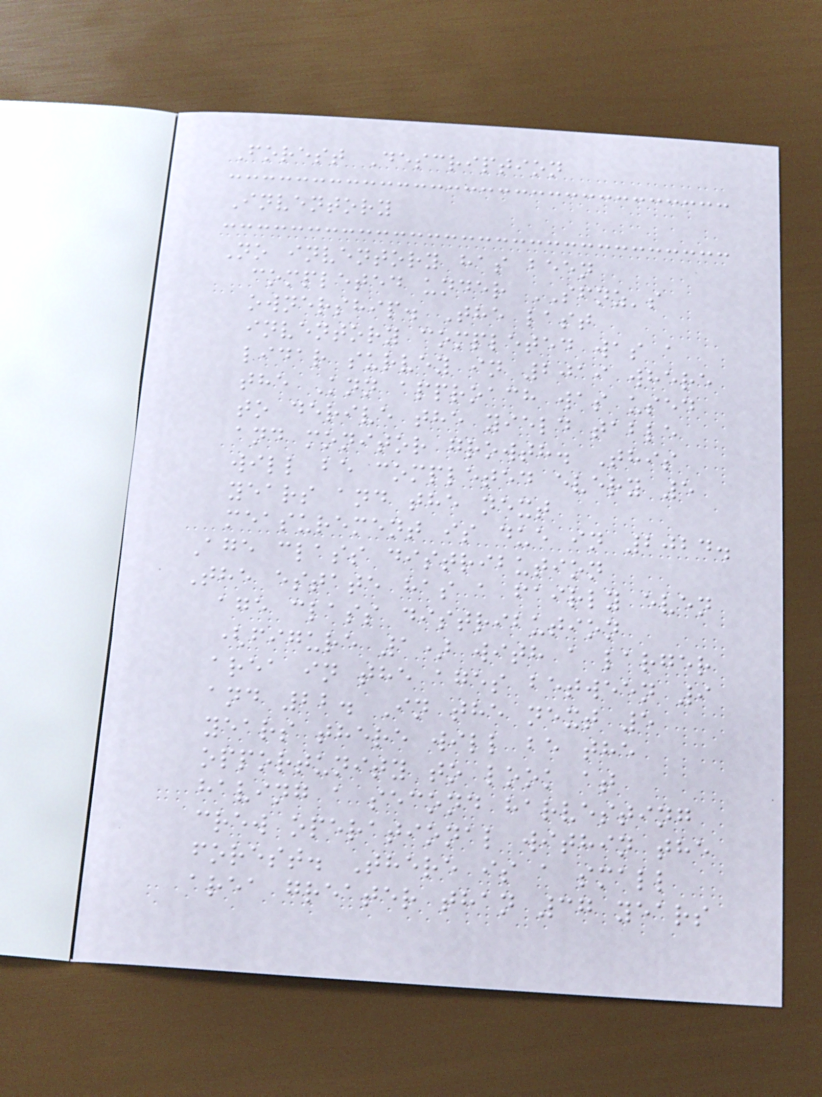Forest Description
Inventory
No inventory has been
completed under SFNZ's
ownership. The last
inventory completed was a
lidar survey in 2019 where
the Knn approach was used
to derive the yield table
and monitor growth. This
will be completed every 5
years and the next
measurement is due in 2024.
Age class distribution
The estate has a fairly even
age class distribution
(figure 1) with a larger
area in the ages between 9
and 22. In the next 5
years there will be the
opportunity to look at
having a second harvesting
crew operational within the
forest. There is a small
area greater than 37 years
